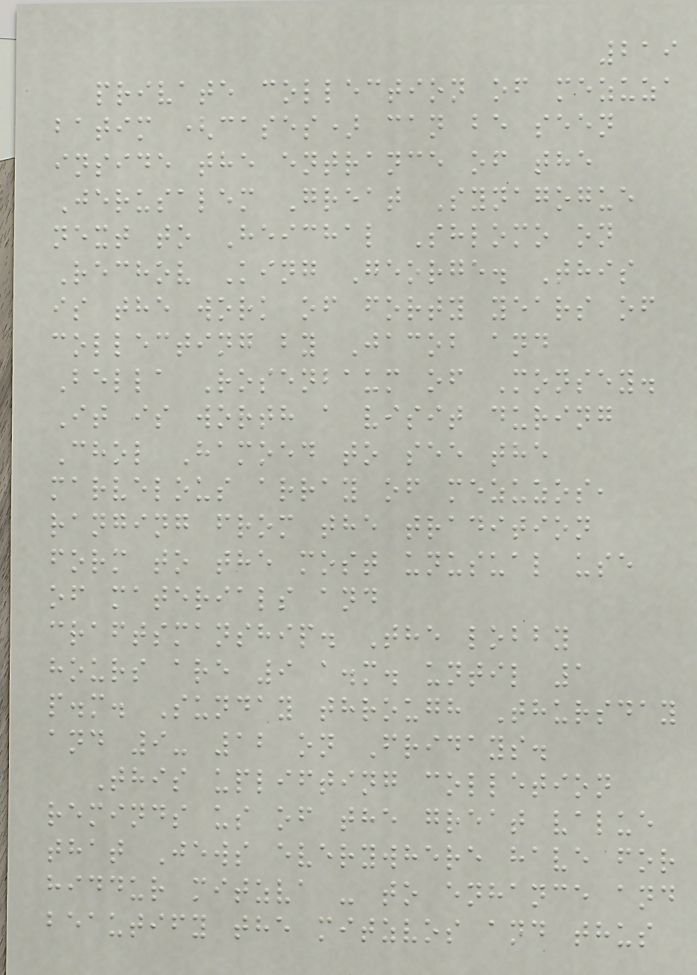219
private collection of mezuza
batim (cases) can be seen
inside the entrance of the
Jerusalem Great Synagogue
next to Heichal Shlomo on
Rechov King George. This
is the work of forty years of
collecting by Jacob and
Bella Rosenbaum of Monsey.
It is worth a visit during
Chol Hamoed to see the
marvelous array of mezuzos,
ranging from the tradition
form to the most unusual use
of materials and
craftsmanship. The lobby
hours are 9 a.m. until 1
p.m. Sunday through Thursday
and 9- 12 on Fridays.
This uplifting colletion
reminds us of the great value
that Jews everywhere have for
hiddur mitzva - to enhance and
beautify the mitzvos and thus
